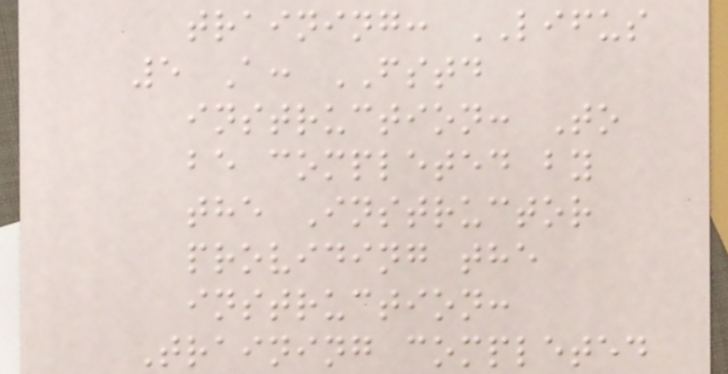training: LIFUS
5 A: FSTD
instruction: To
be completed by
the Instructor
providing the
instruction:
Training completed
